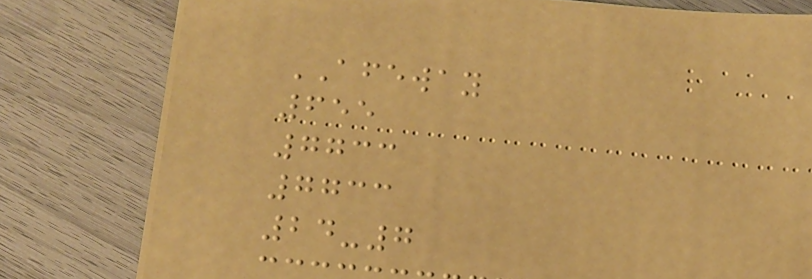AFEWAY
655
7733
7733
24-7
